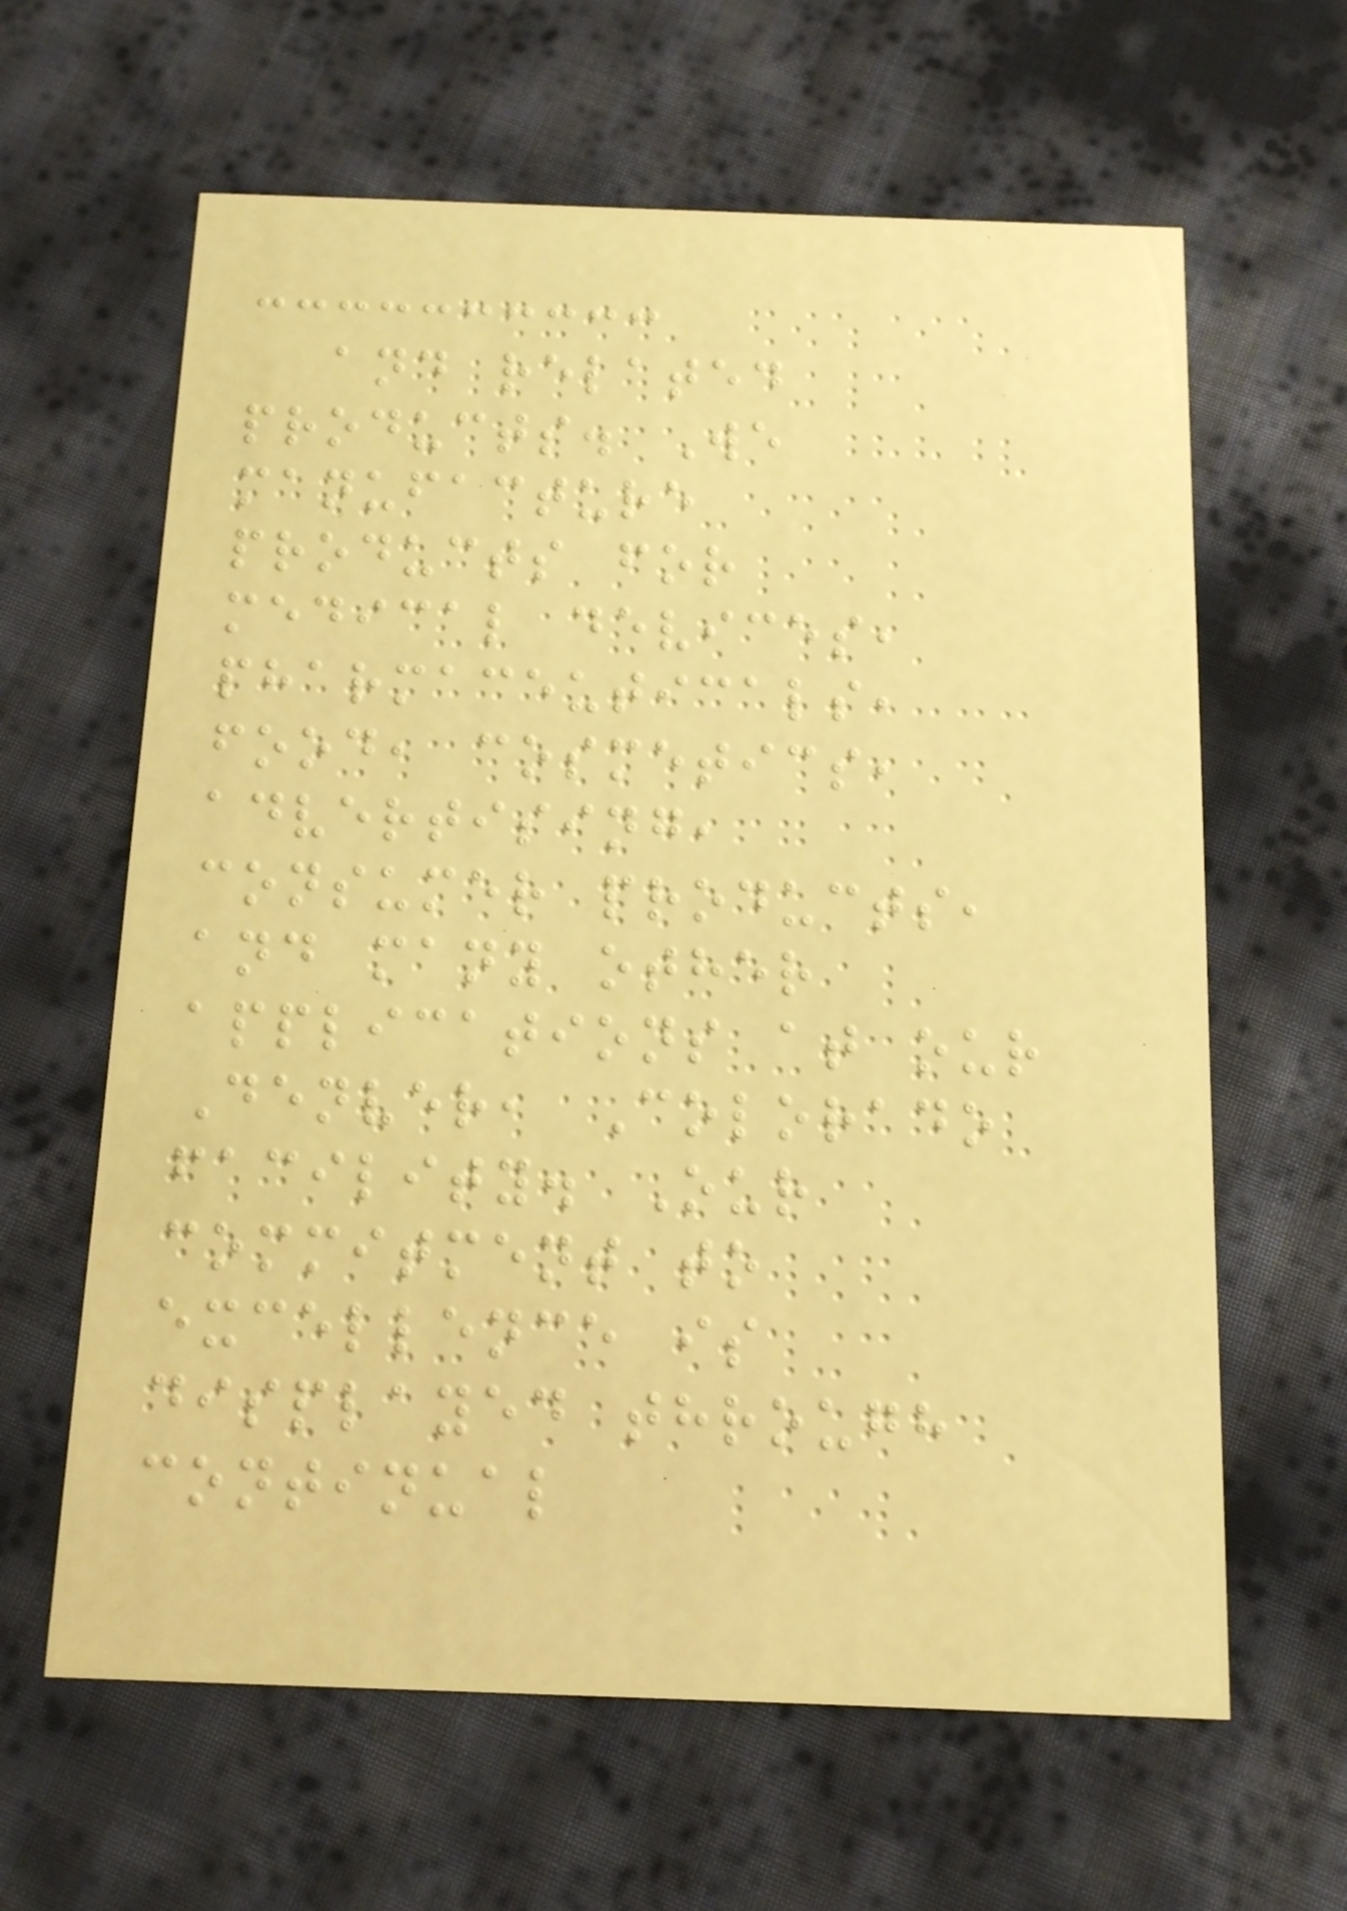and related
products. We
manufacture
products for
medical devices,
pharmaceuticals,
food, cosmetics,
advertising,
consumer products,
and many other
applications at our
Denver, Colorado
facility. Our
commitment to
excellence is
displayed through
continual
